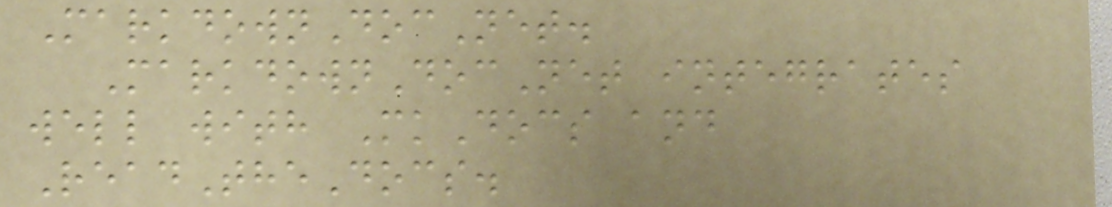MarkdownDocNet.
MarkdownDocNet integrates
well with MkDocs and
ReadTheDocs.
